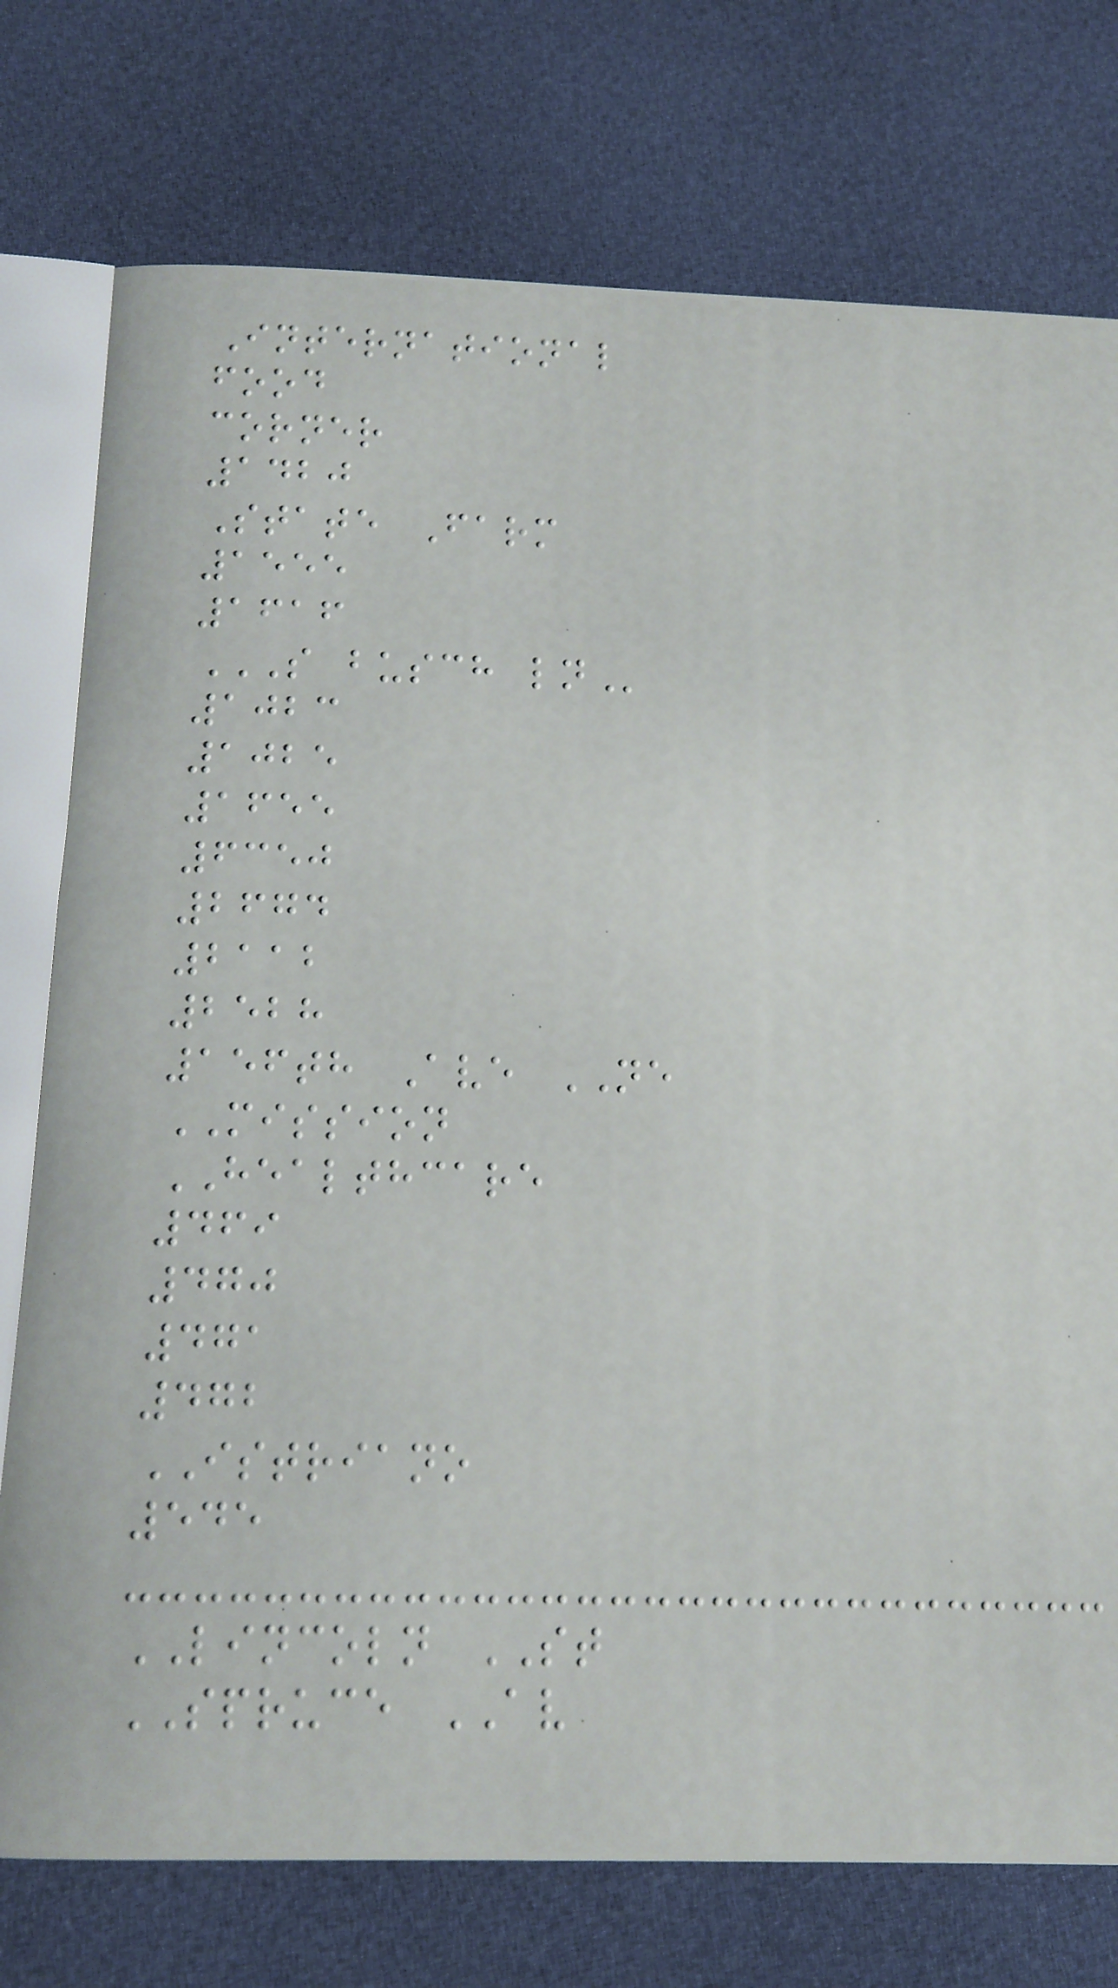International
food
corner
1420
State Farm
1555
1616
S BUSCH LN
1023
1025
1655
6350
2674
2112
2528
156th Ave NE
MISSION
HEALTHCARE
469
470
471
472
ISTRIANO
545
LINCOLN ST
SPRUCE AV
